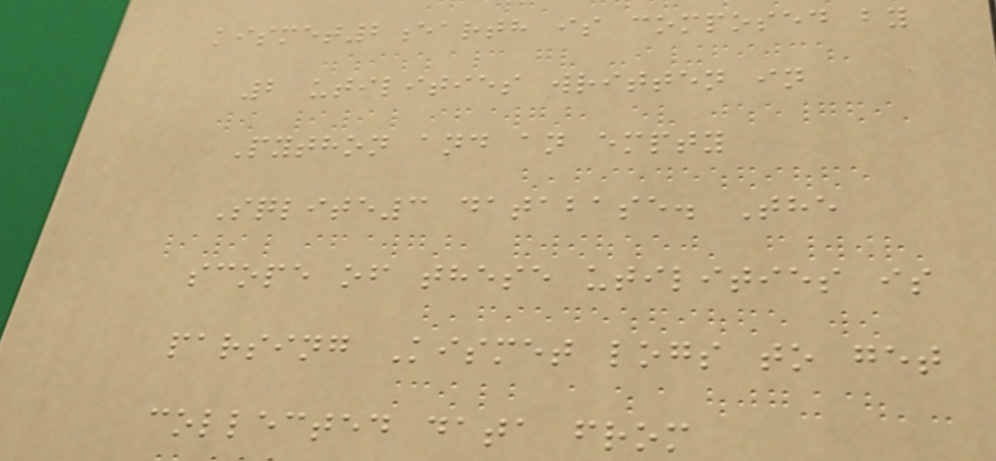kismet2earth is composed by
2 utilities written in
Python and an empty
Sqlite3 database. The
scope of these utilities is
parsing Kismet logs to get
collected data from
